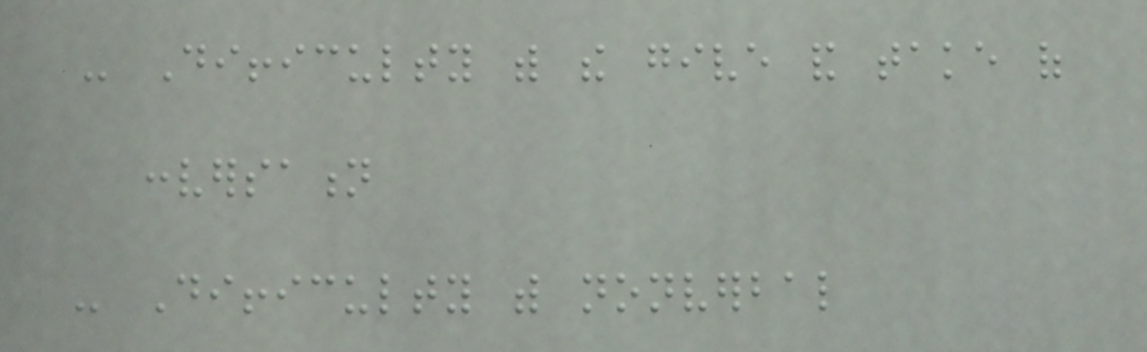- Difficulty with the give and take of
conversation
- Difficulty with nonverbal
